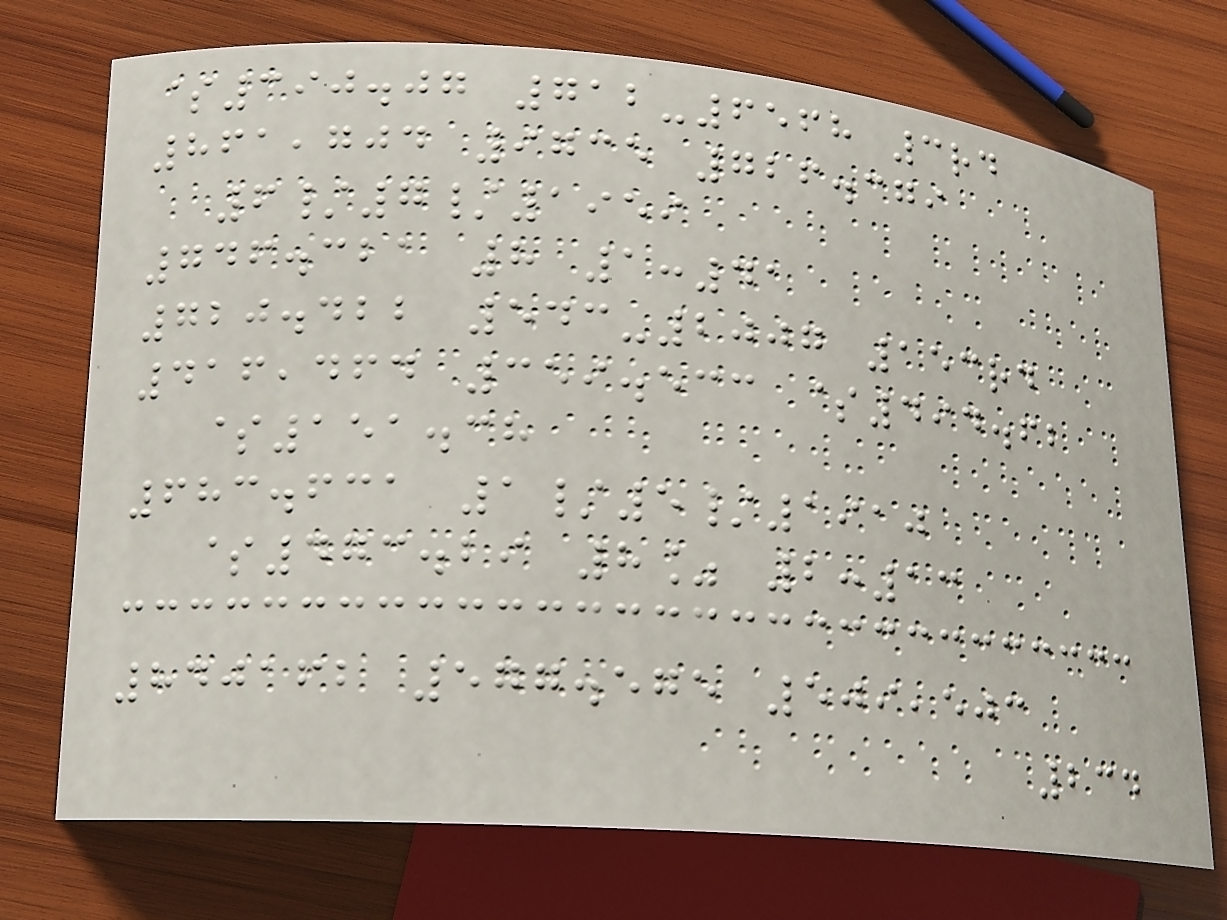$390.07 712-6568 3rd
861,704 9735 726.379
6/7/1959
746.321 8 1:41
720.422 543-2007 153rd
416,464 359.533 $494.62
$151.38
683.631 1/5/1910
$473.29 8% 2:13
840162 577.575 509,503
234
